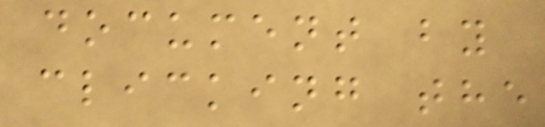document by
clicking the
